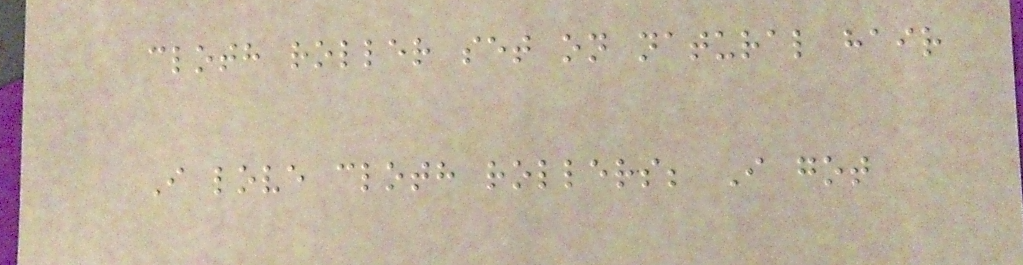cloth roller set on natural hair
I love cloth rollers; I got
